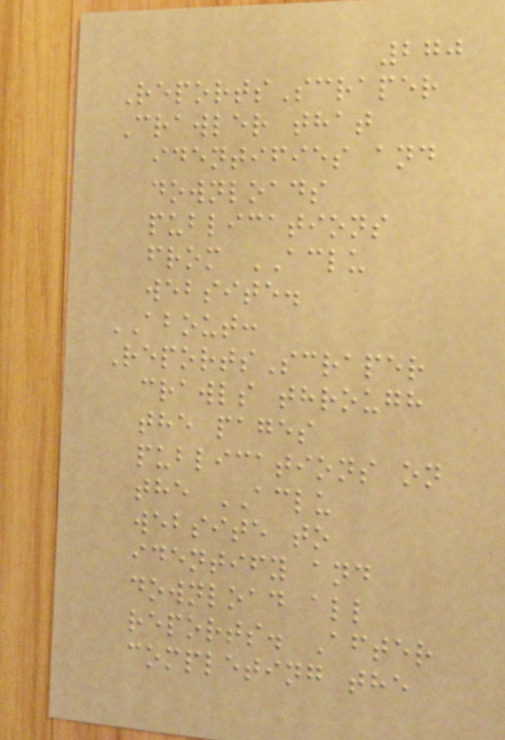270
ReportsScraper
Crawler that
identifies and
downloads
publications
from ACLU
website.
ABOUT:
ReportsScraper
crawls through
the pages
publications on
the ACLU
website to
identify and
download all
reports. After
completing the
